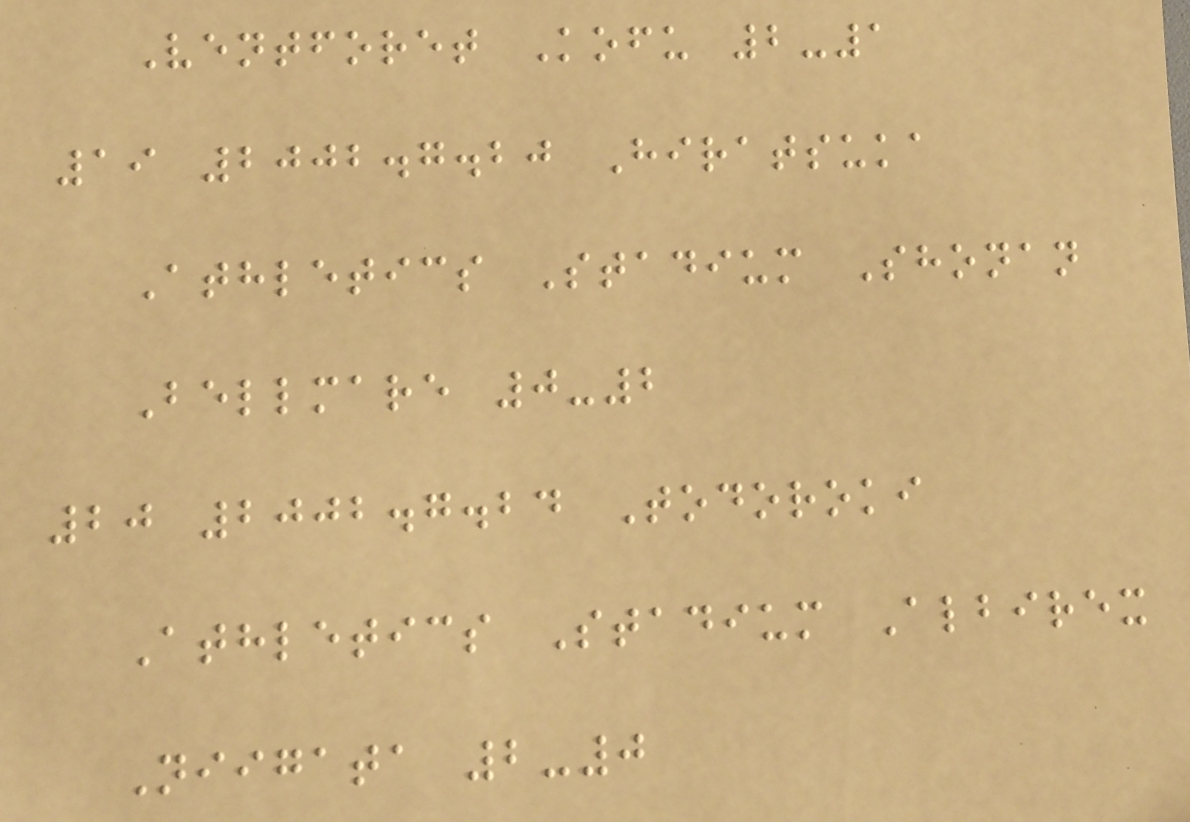Ventforet Kofu 2-1
19 2002.7.20 Hiratsuka
Athletics Stadium Shonan
Bellmare 0-2
20 2002.7.24 Todoroki
Athletics Stadium Albirex
Niigata 2-0
